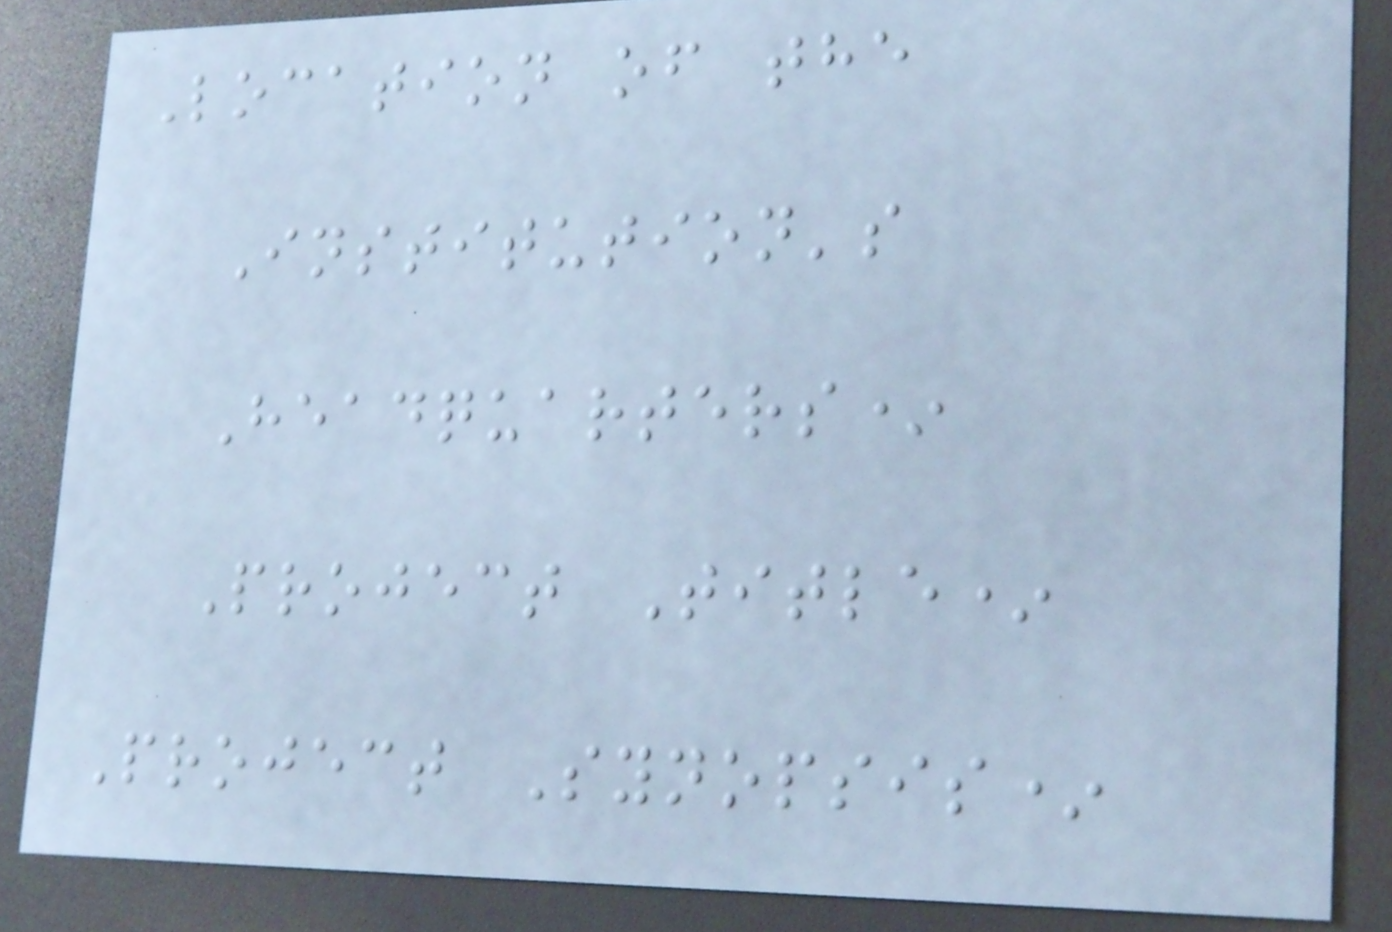Location of the
Institution's
Headquarters*
Project Title*
Project Synopsis*
